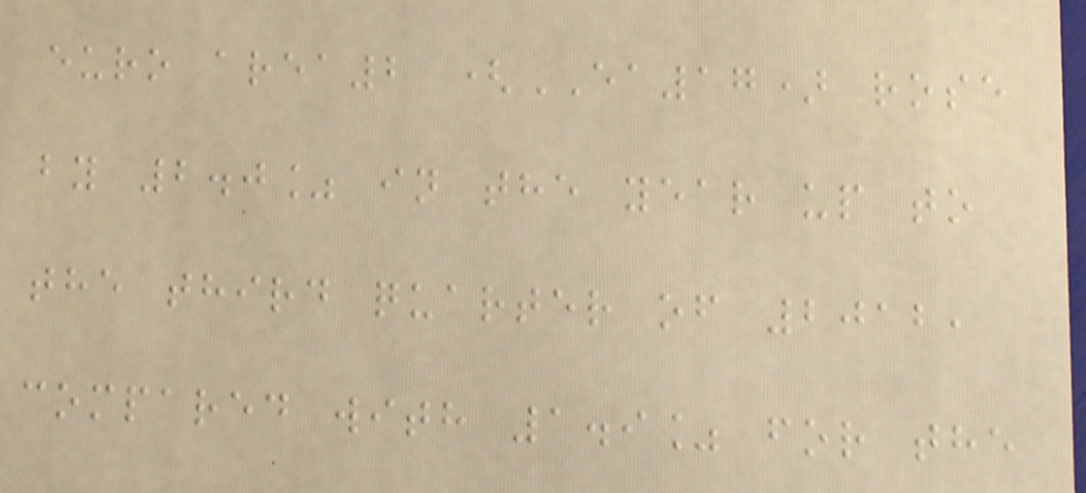euro area2 (EA17) rose
by 2.0% in the year up to
the third quarter of 2012,
compared with 1.9% for the
